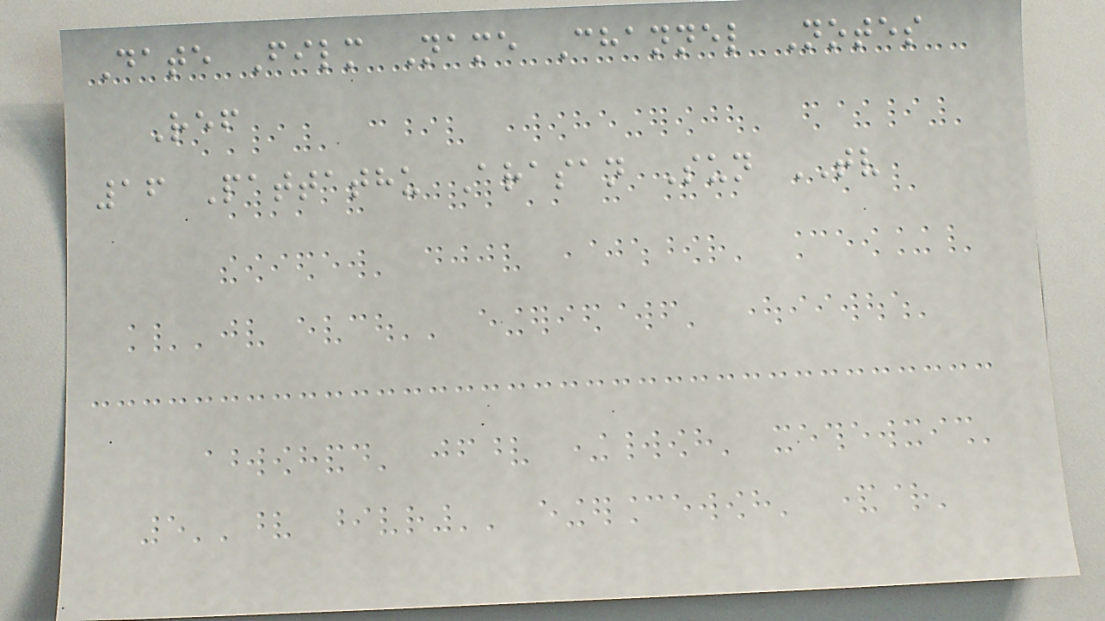Date Film Name Channel Notes
Ref
16 Pattathu Arasan Sun TV
